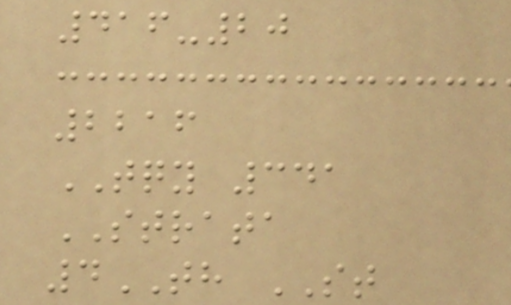416-20
2216
TQY 341
STRATA
4TH ST
